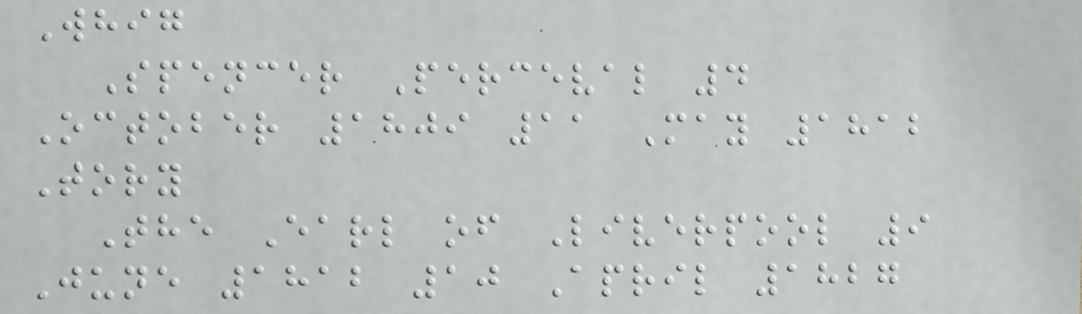Whig
Spencer Perceval 4
October 1809 11 May 1812
Tory
The Earl of Liverpool 9
June 1812 10 April 1827
